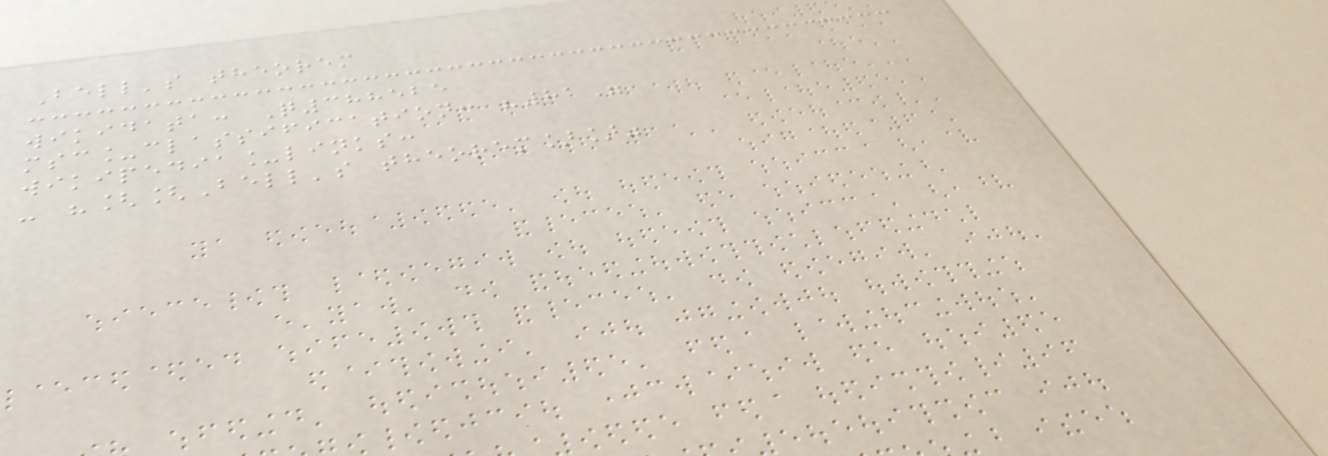Bell's theorem
wikidata: Q388525
msc_classification: "81"
wikipedia_links:
- "[[Bell's theorem]]"
